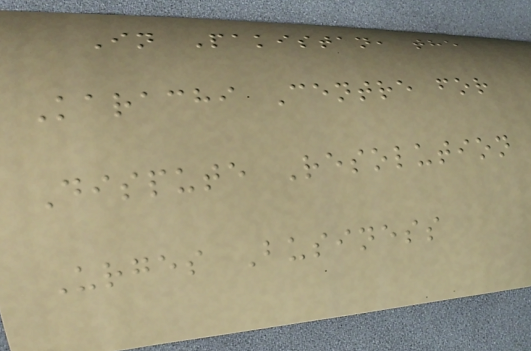In Pakistan, the
Karachi Centre for
Dispute Resolution
Urges Business
